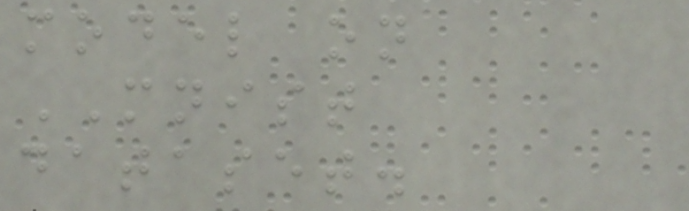model on
MNIST
dataset.
